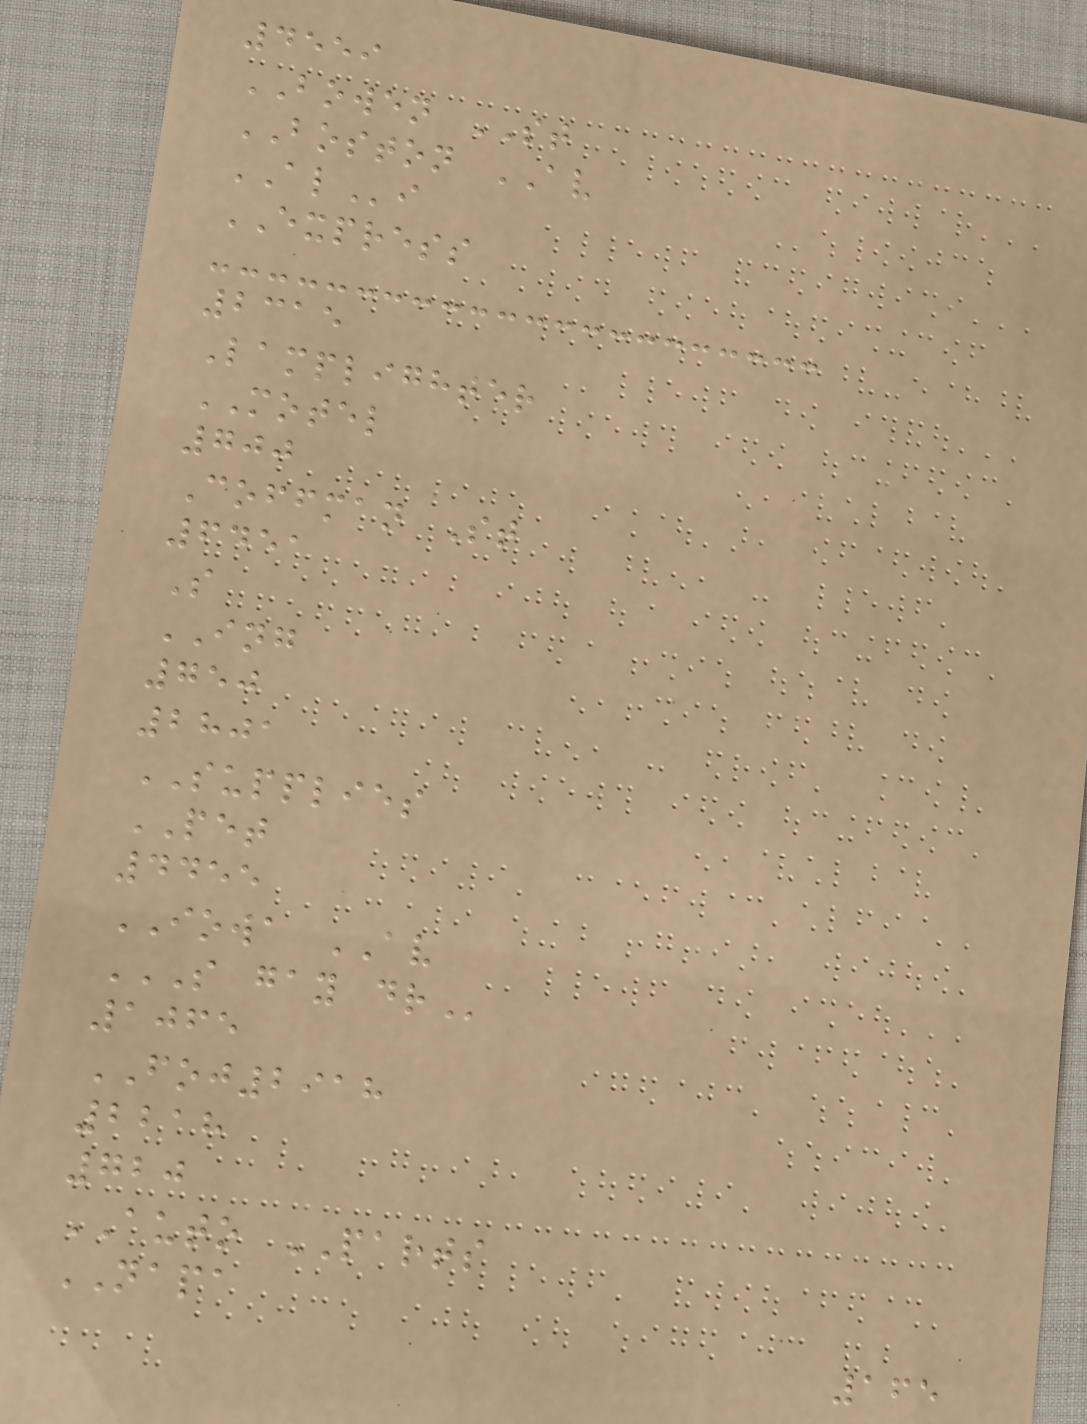4559
BOWEN ST
BOSTON AV
ALi
EXPRESS
2315
Lamplighter
MOTEL
700
Coffman St
6451
S
ING
750
2801
SUPPLIES
PET
4455
IOWA AV
S GAY DR
1065
FOJ2918
2218
720
AUTO PARTS
NAPA
165
